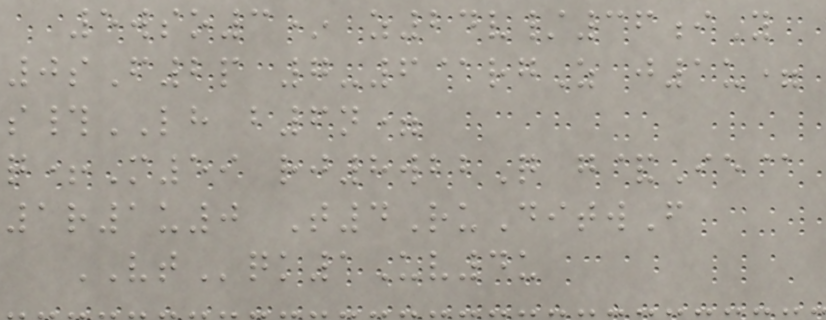5wso3* z24v/36iY
0sF2p 7-6@rgZ j1u=
s#LH b6n=
q+M59 rj8wbbQ g&Ie@
1r1u0 T4RuDitwF
VTqk1Uv4u
